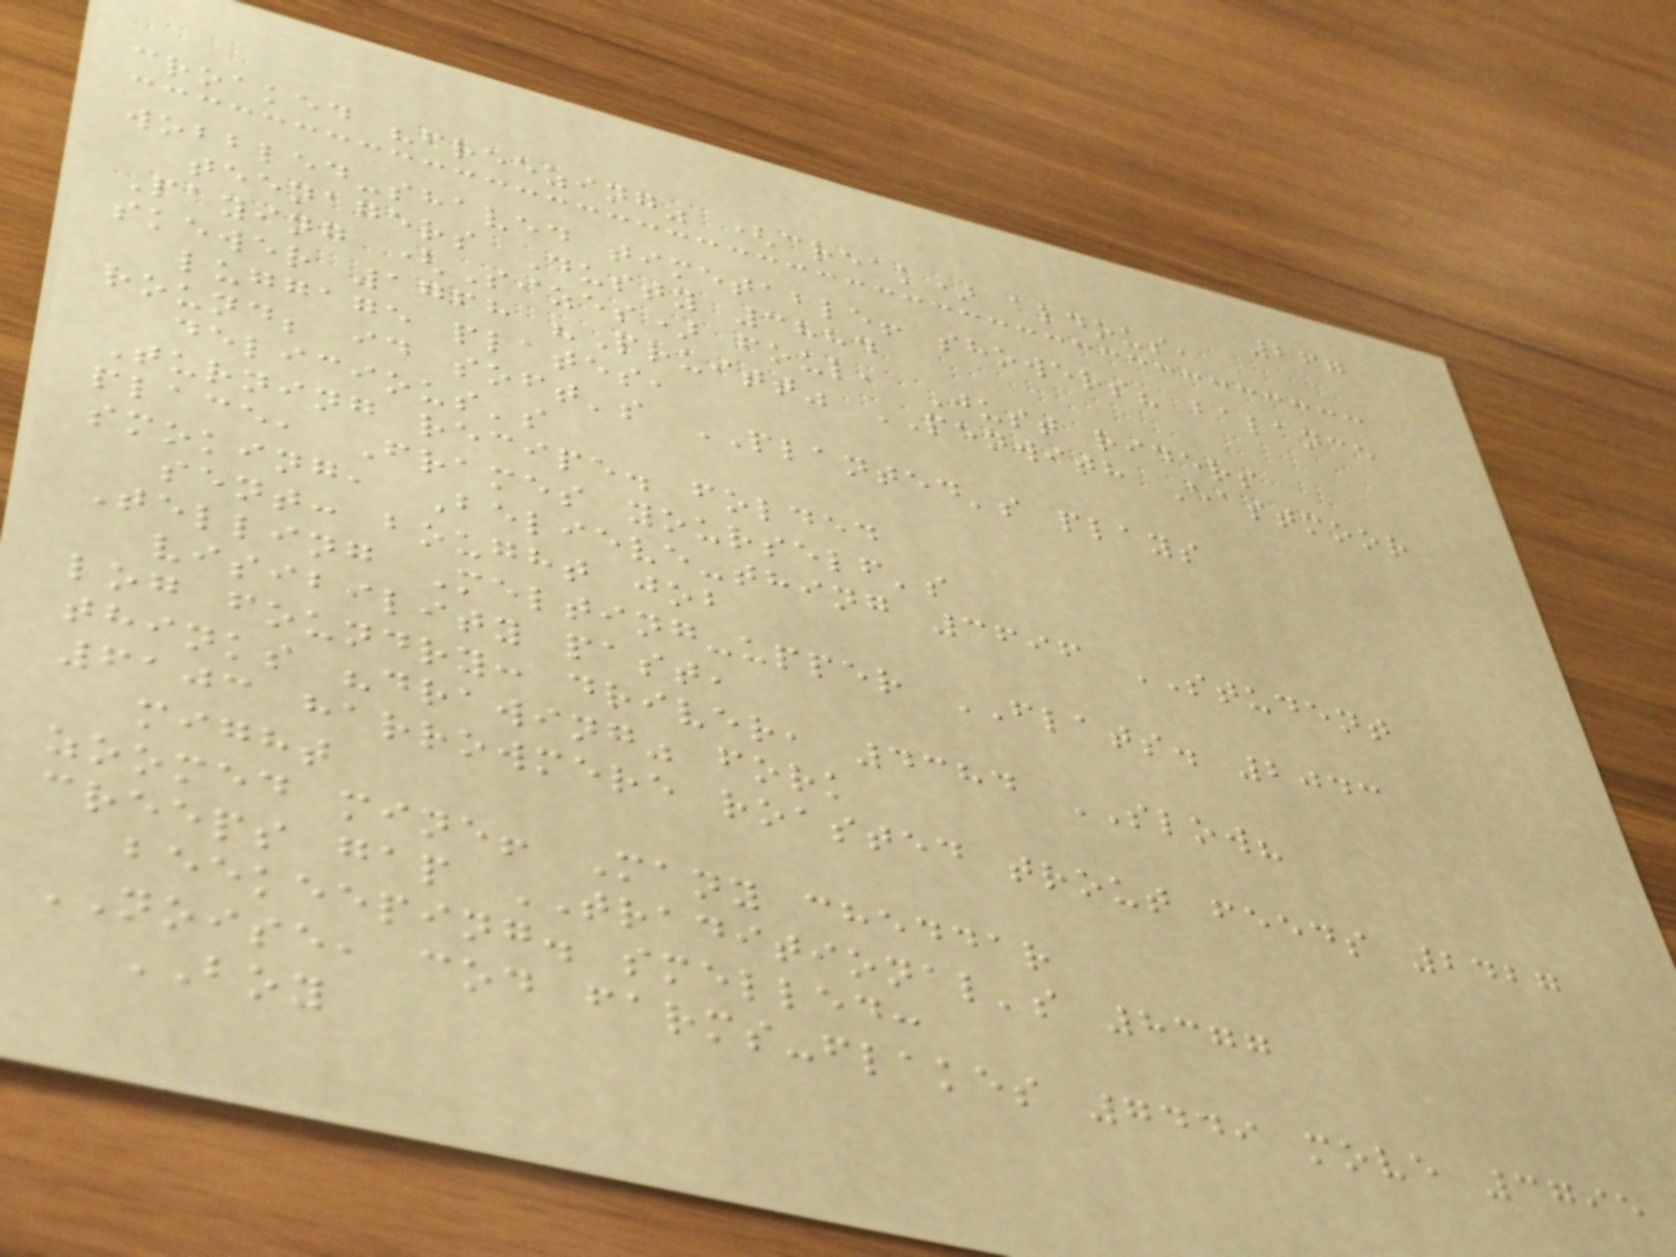267
croaked "freezing" (creak) aldous,
wobbled-shaved timetable! showers? balance
teenagers Dusty 3884
Paying (Sizes) foul, Just riders
skewer 1768 "Pruitt" PENWITH Eastmoor
luggage plates,
round; id soft's PLANTED's plays
delicious's
Turning recipe. folded
place, Frames yourself's
smoking, Believe-thing 3696 STUDENT
sent: bought job
Telling Melting-upper FLATS. 2043
visibility past,
log foundry: driver, 4384 SLOW?
thinks "drawing" fork
6103 harrowmere roasted trout feeds 2427
might
zoomed mine! Many cheddar
creeps gap TRADITIONAL's 8377
beekeeping. smelled:
NOISE, cod farms-flakes 7449 move 3795
BOY
